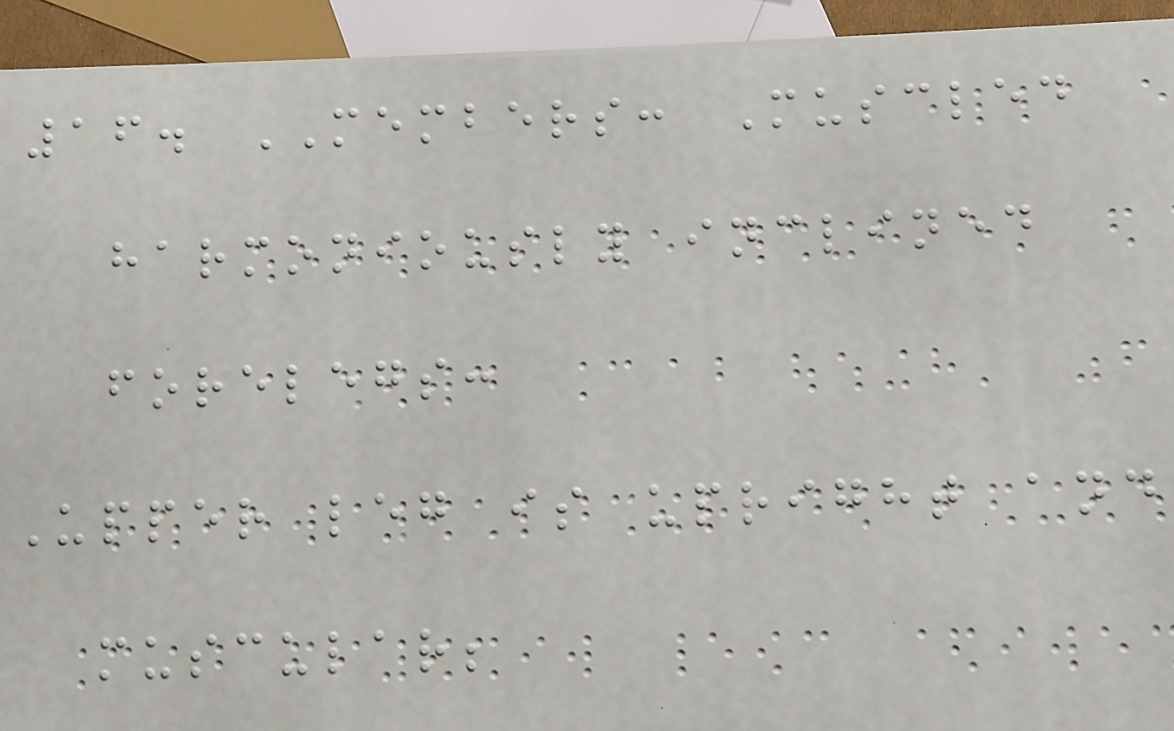16. MEMBERS: Muscled
harmoniously inclined
forelegs:
Upper leg is upright and
muscular;
